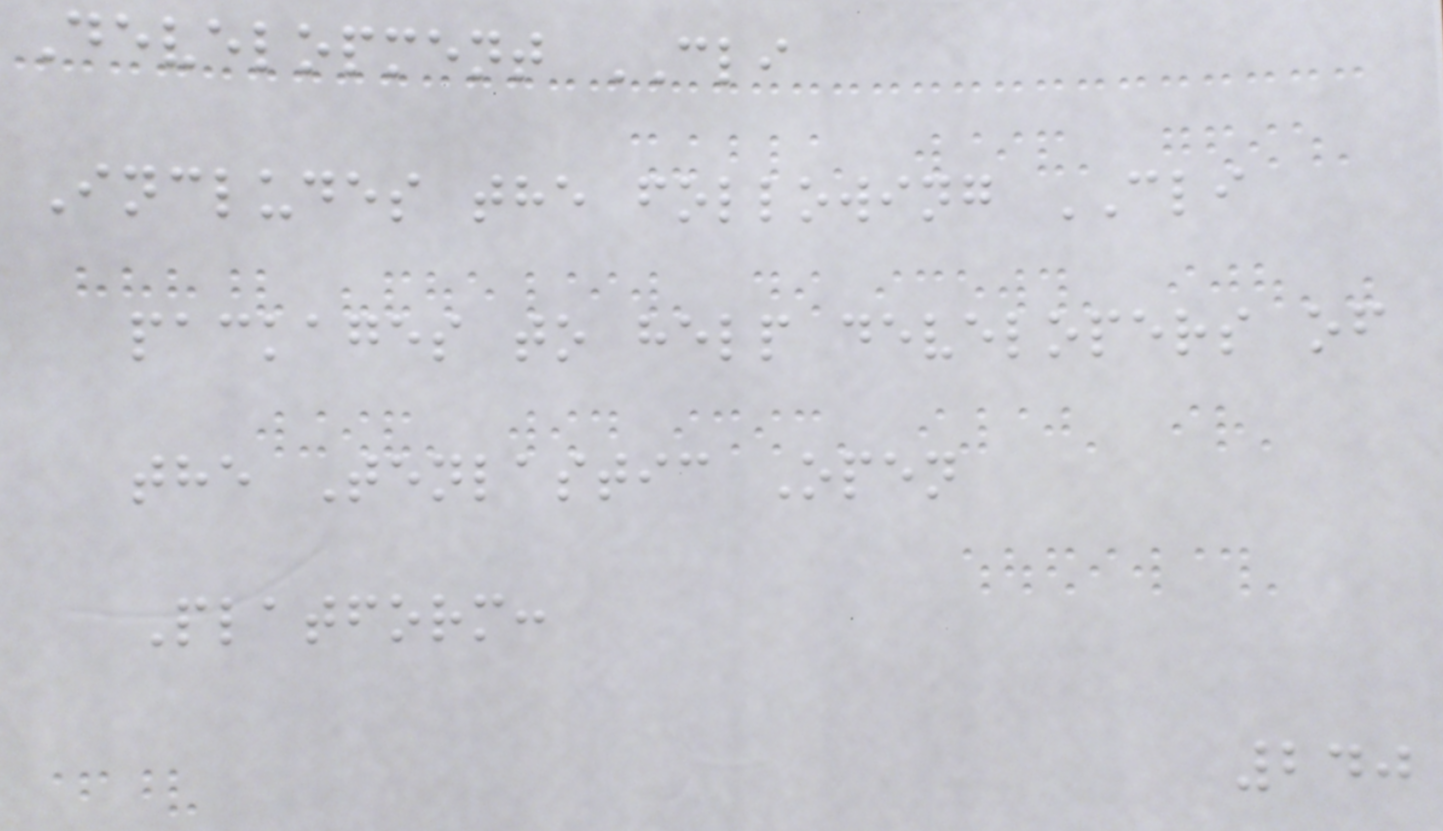Development CLI
Includes the following CLI
packages to help developers of
the Tenlastic Open
Platform:
240
